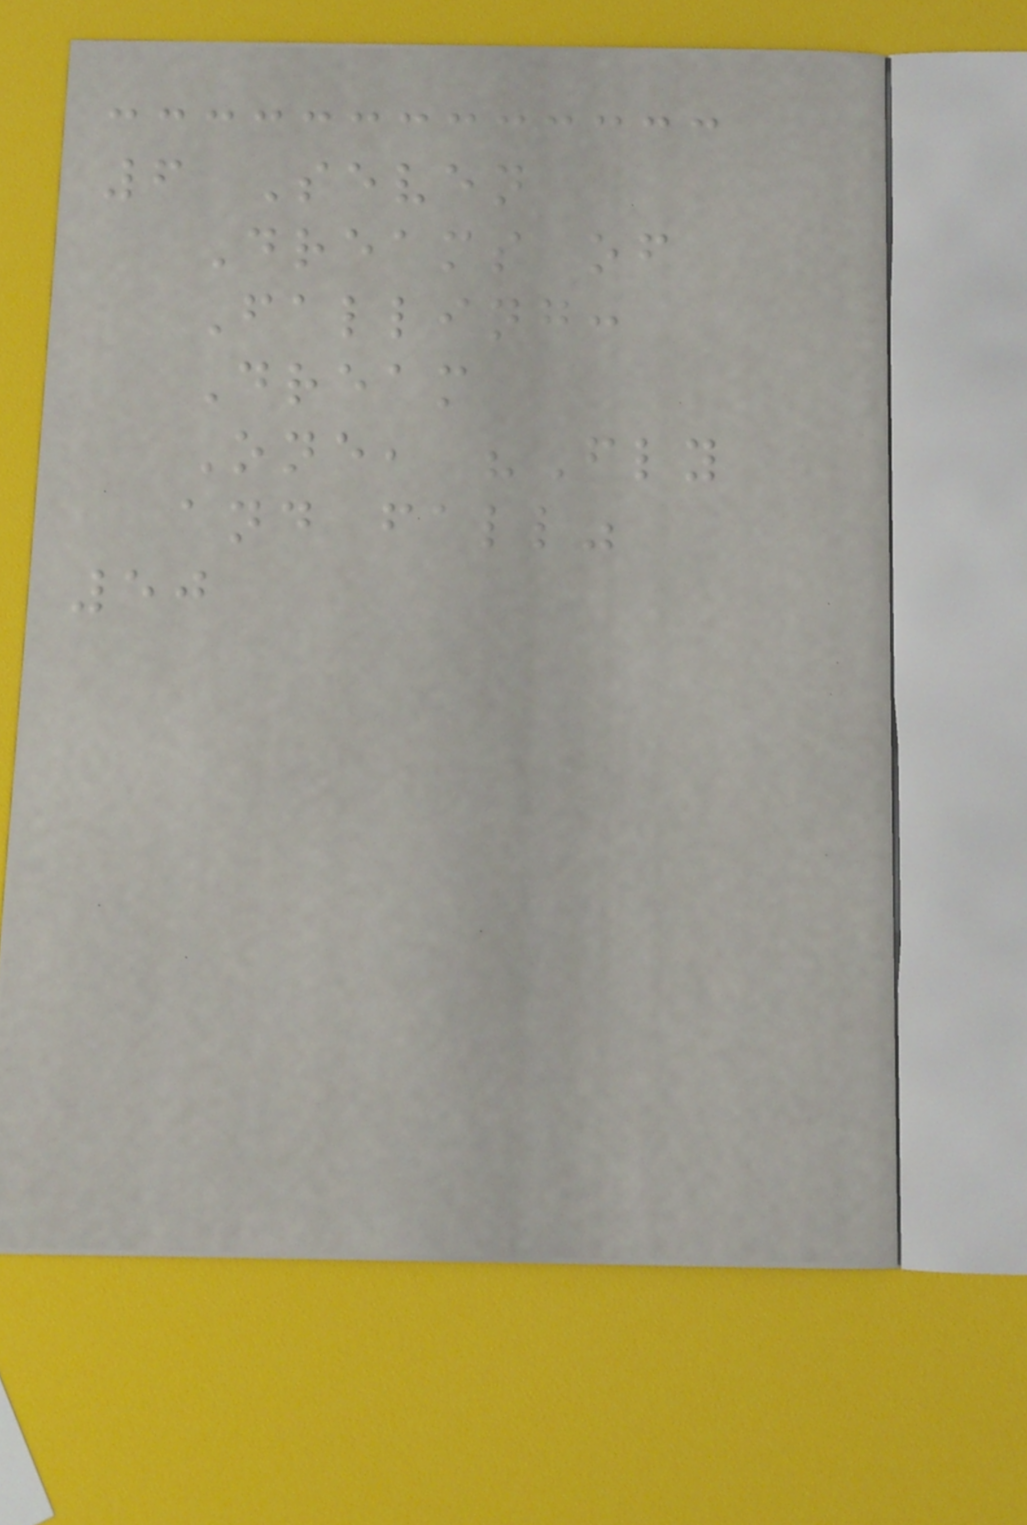6 Seven
Dreams of
Falling:
Dream
One, "Fly
and fall"
50
